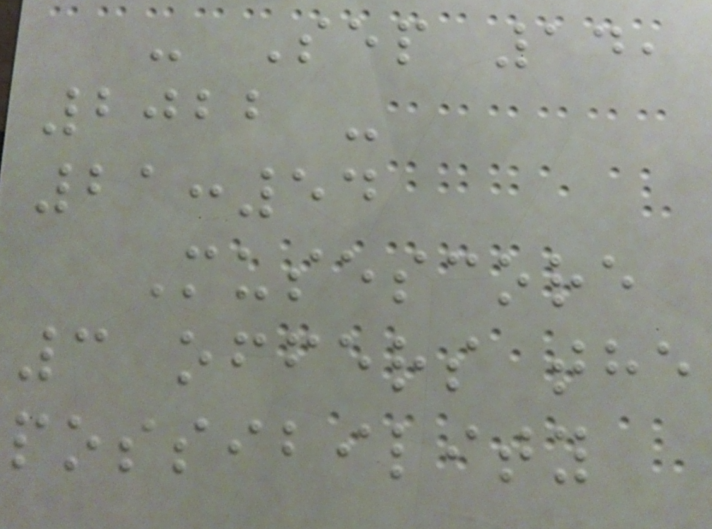- Sep 14,
2022 -
21:54
Musescore
3 offers the
possibility
